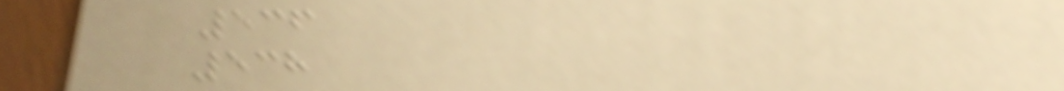536
538
